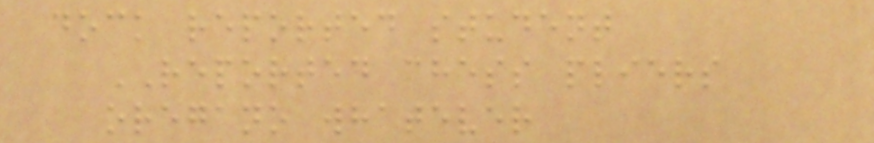dock reported student
REPORTED chess pliers
oregano whatever
